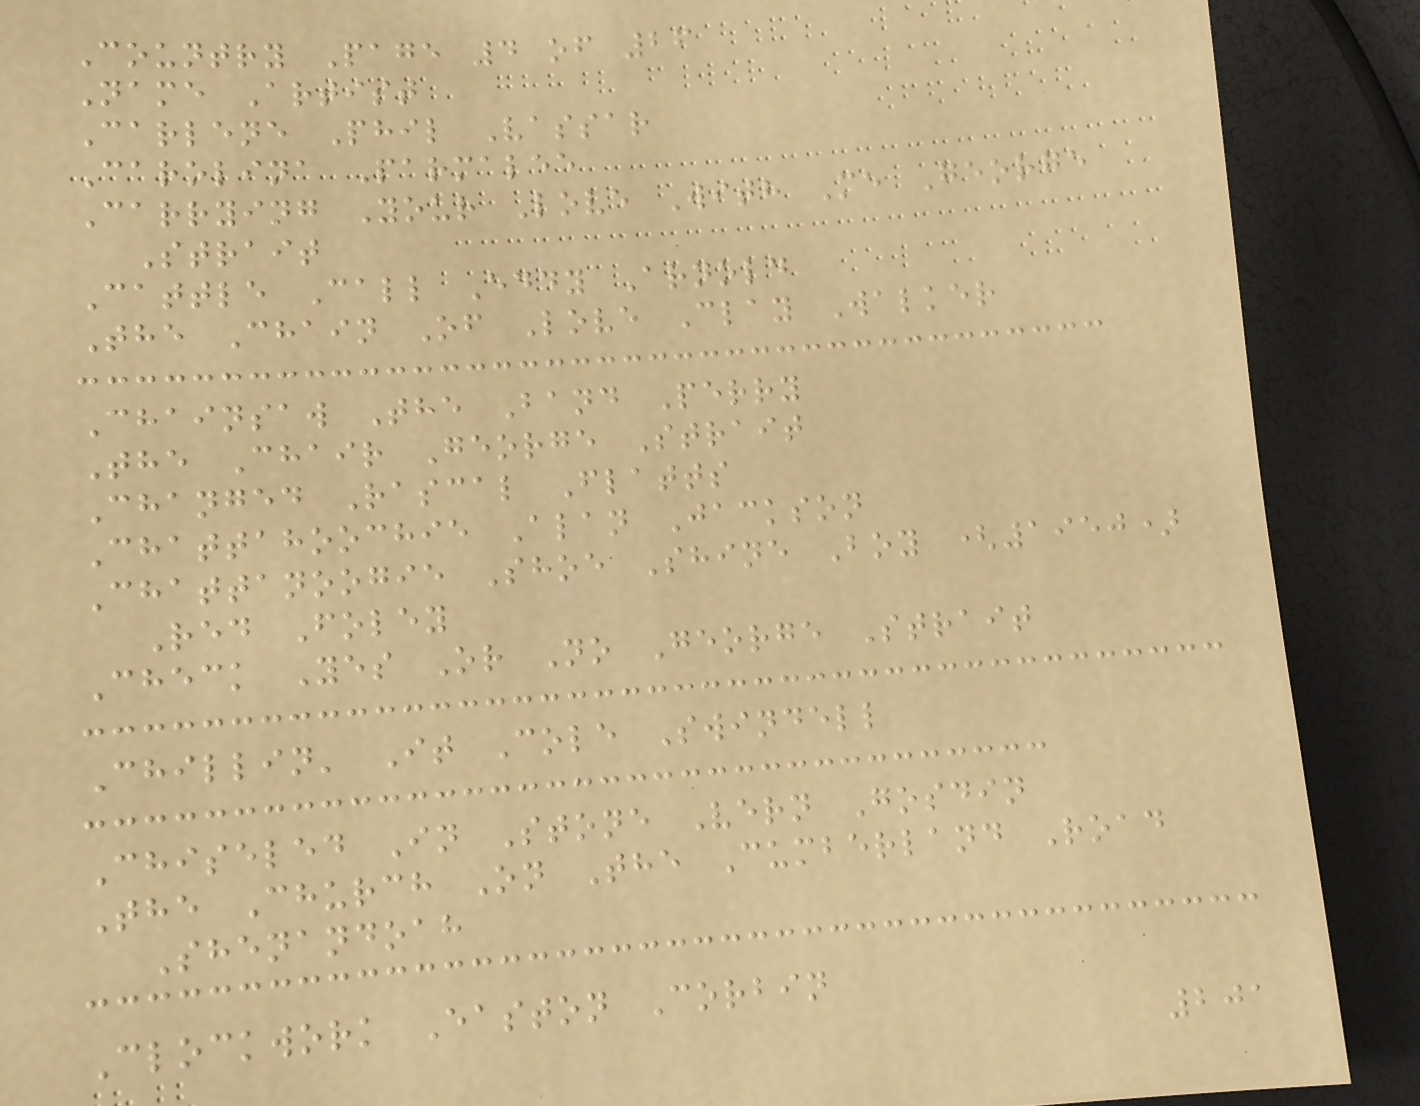Country Page 4 of 26
Name Artist
Carlene Phil Vassar
Carolina Parmalee
Carrying Your Love With Me George
Strait
Cattle Call Eddy Arnold
The Chain Of Love Clay Walker
Chainsaw The Band Perry
The Chair George Strait
Changed Rascal Flatts
Chattahoochie Alan Jackson
Chattanoogie Shoe Shine Boy (1950)
Red Foley
Check Yes Or No George Strait
Chillin' It Cole Swindell
Chiseled In Stone Vern Gosdin
The Church On The Cumberland Road
Shenandoah
Clockwork Easton Corbin
201
